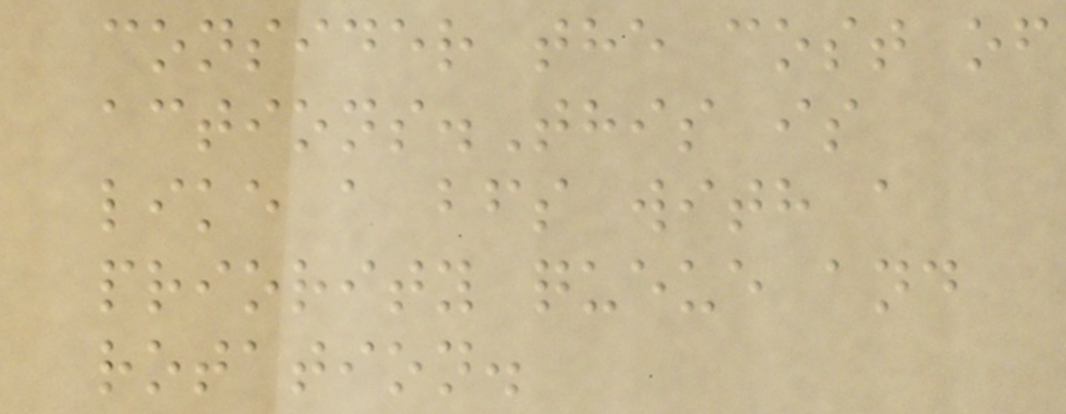consider the cost of
actions.This is
like a bfs with a
priority queue and
rotation.
